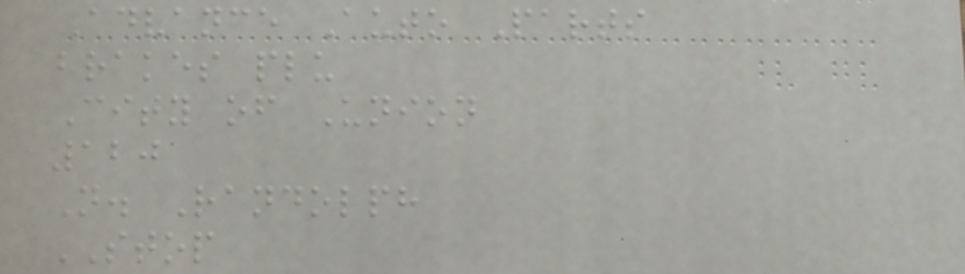Advance Auto Parts
brakes plu
City of Union
120
N. Randolph
STOP
